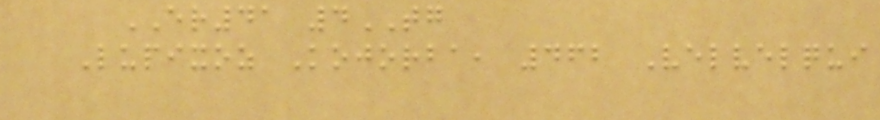ER41 4TG
Lupixoz Kojorba, 462 Velvelqui
